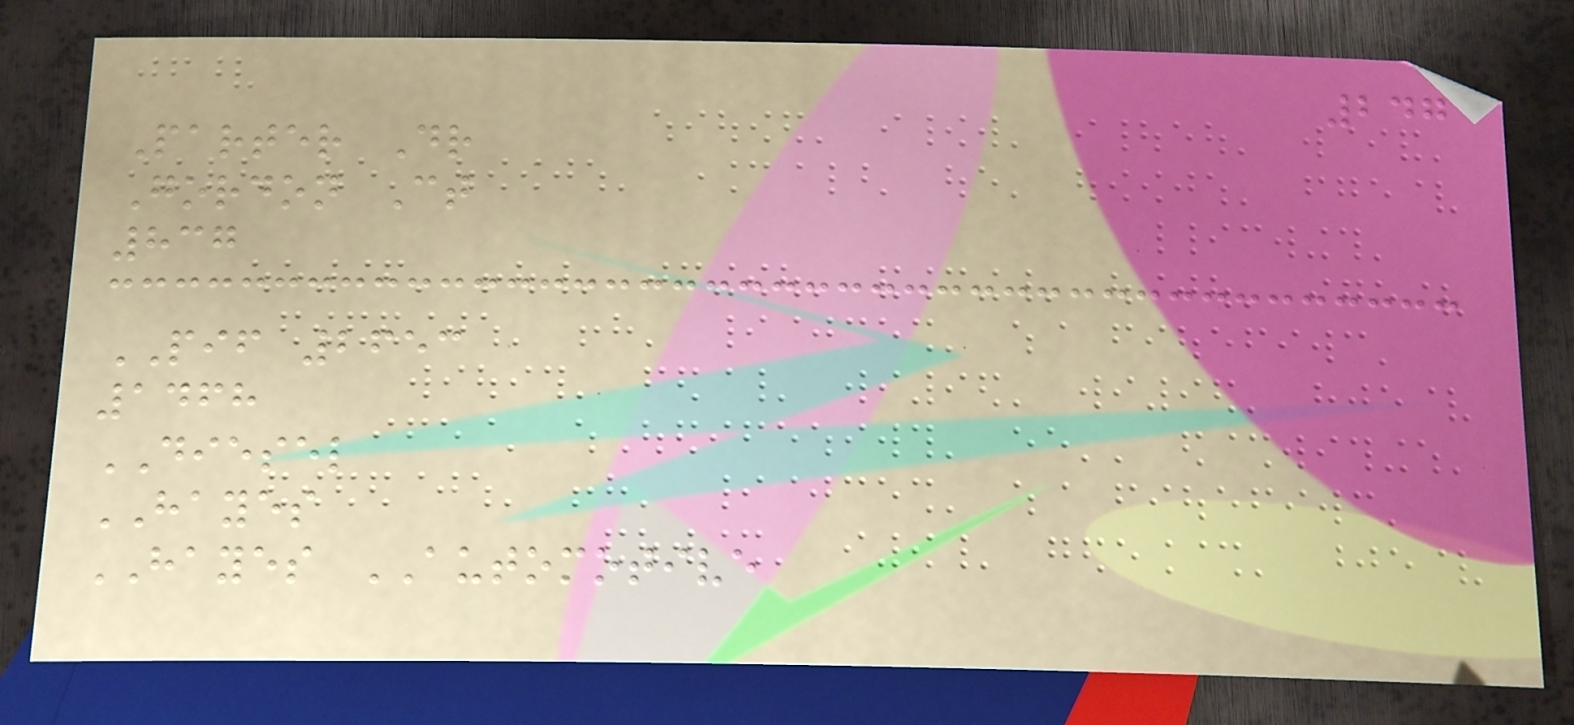247
Parter Dr
Gordon Ct
837
PIF 2653
1468
DIESEL
HAYES
HAYES AUTOMOTIVE
